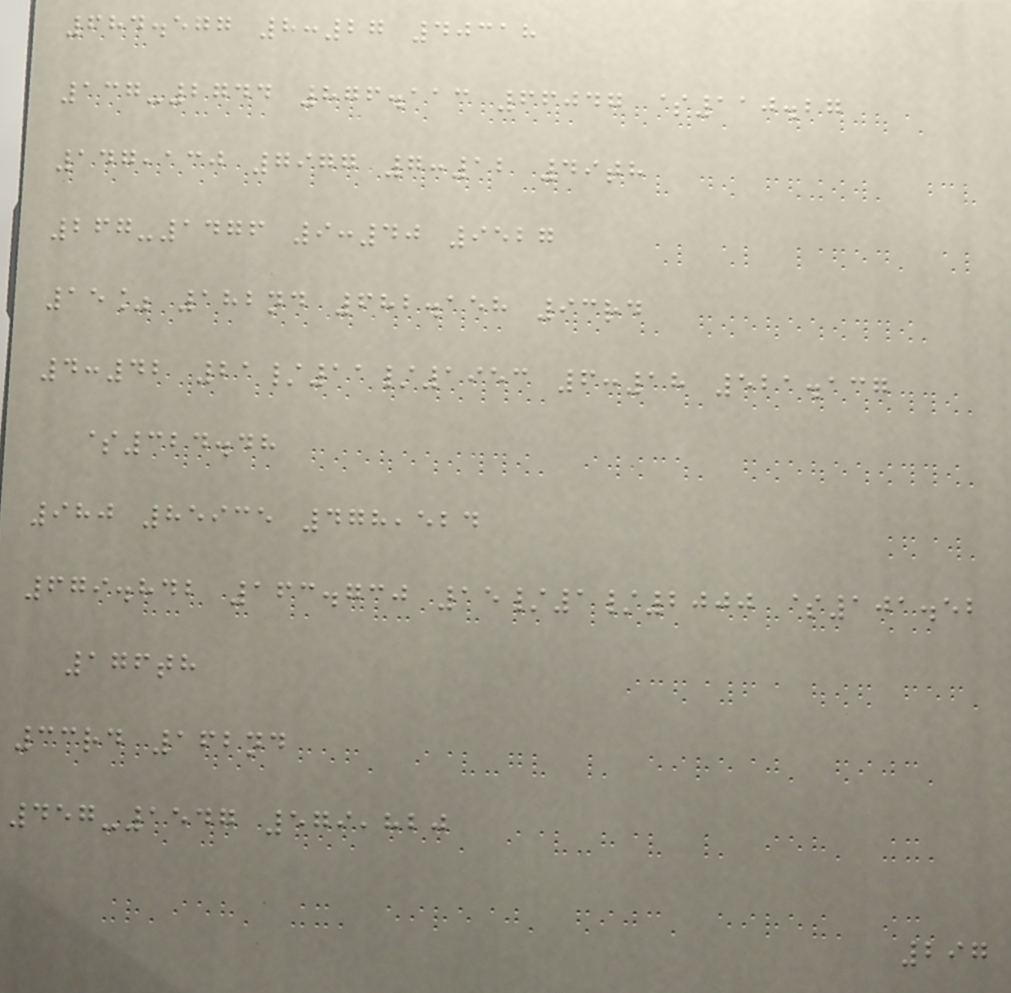684.577 8:27 40318
137-2744 876.113 66047 $110.27
147,130 7977 7:12 49th
267-1476 9:40 9527
15% 182nd 682.158 93rd
4:42 21/11/1953 6:18 521.137
$324.48
980 85935 478,524
679.842 163.730 15/1/2000 $101.52
176th
33rd 162nd
457-1547 579,820
297
